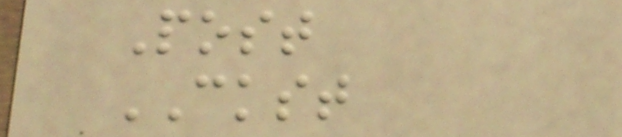Post
CKST
